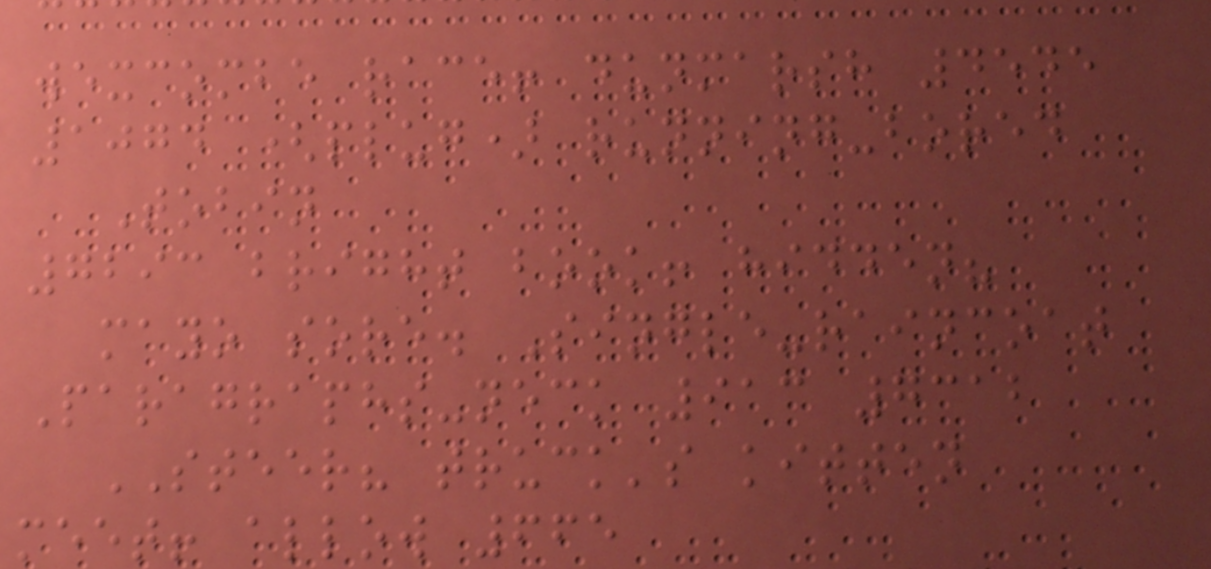wexcombe race! dunmarsh 4545
1074 (plug) running-bored
Tobin
7293 bright book! hidden?
mayo sore. Single-raincoat
Paragraphs-neck 913 7312
STEER? truck's kitten
meet! allow 665
